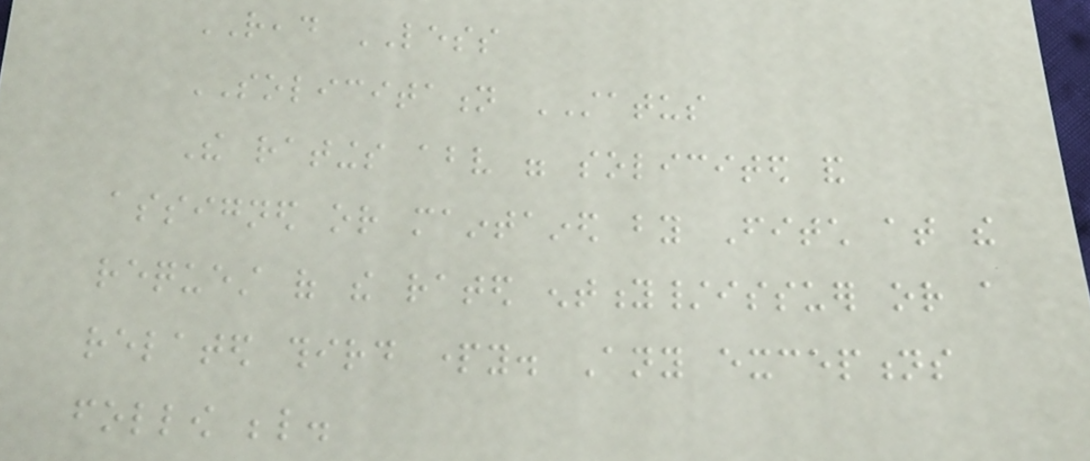READ LESS
SOLICITATION STATUS
The ratings above were solicited and
assigned or maintained by Fitch at the
request of the rated entity/issuer or a
related third party. Any exceptions
follow below.
